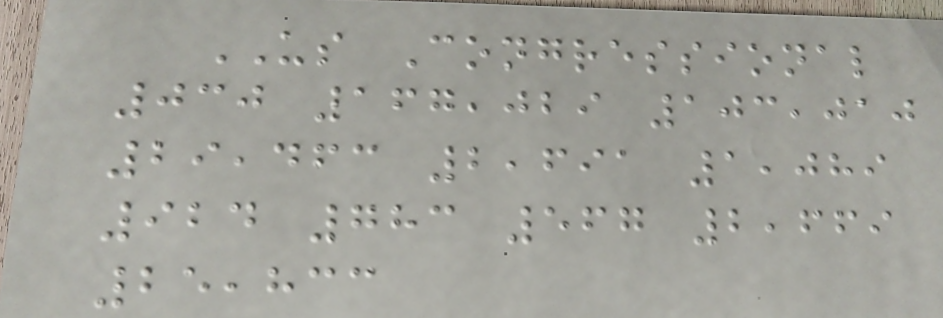US Congressional
030 167,029 103,010
29,463 2,691 1,089
924 783 567 2,669
25,833
